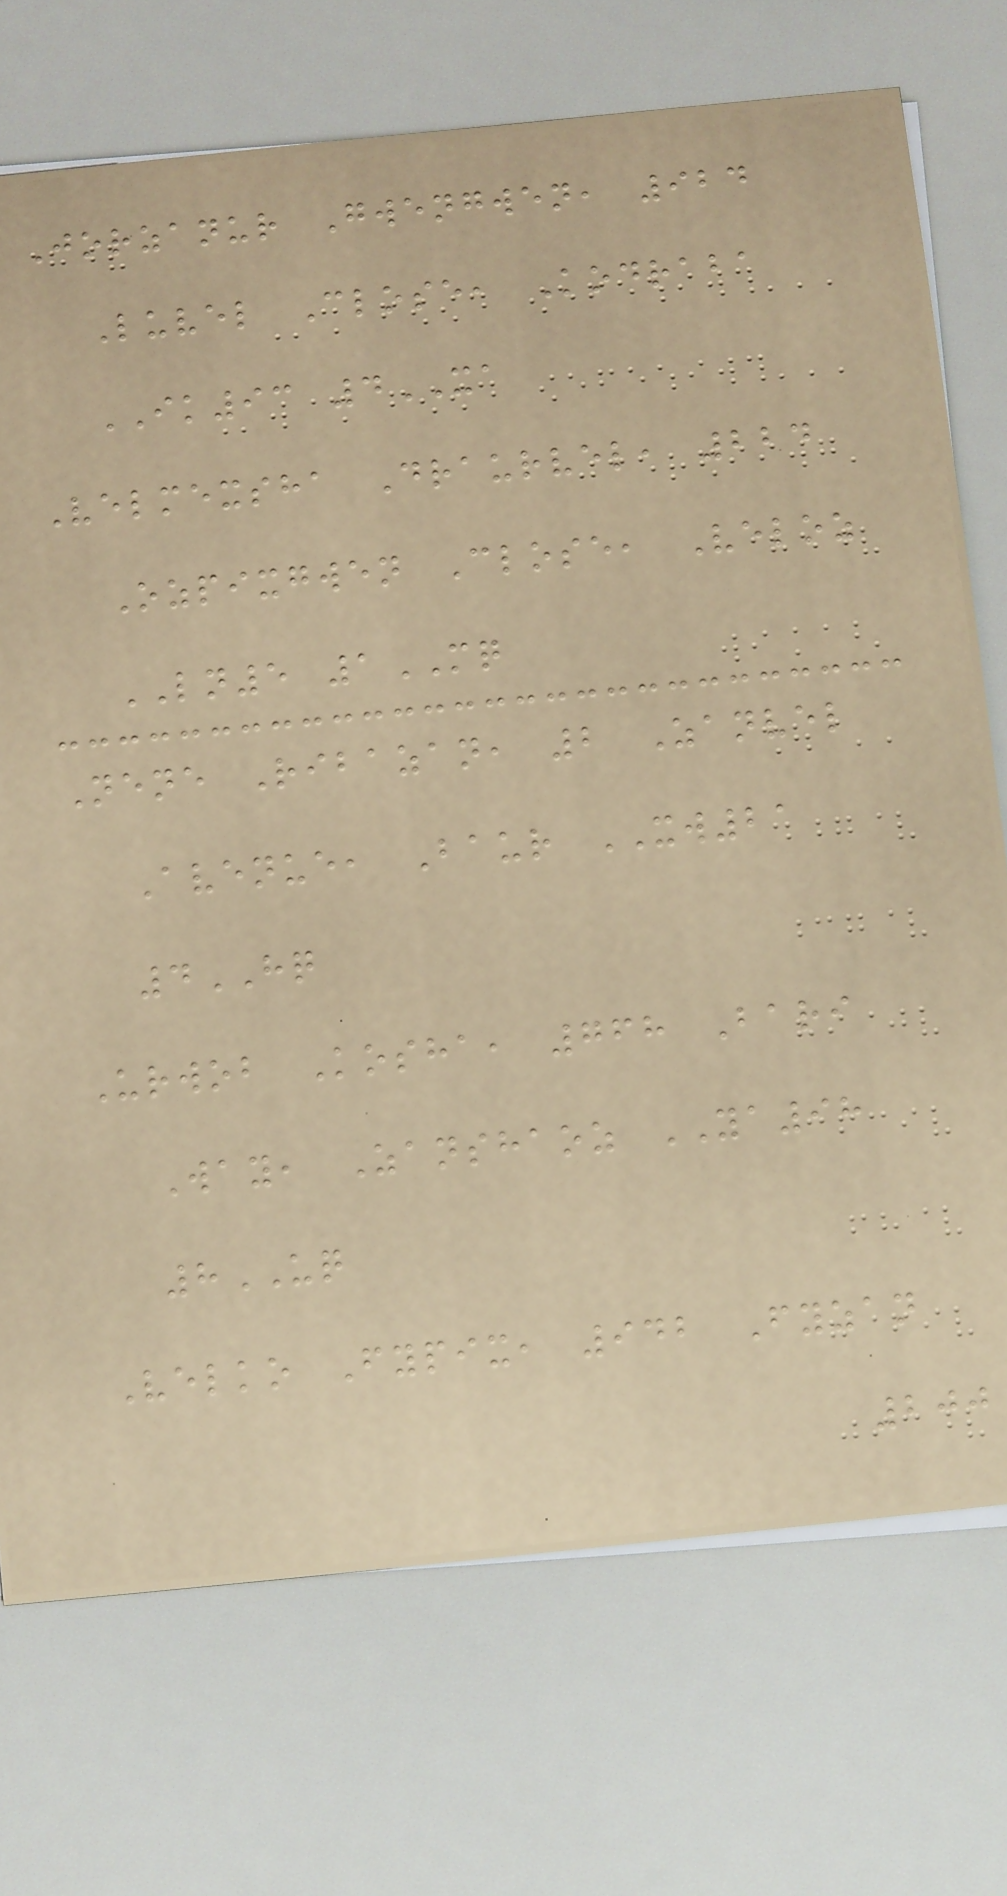Jorzanur Gwengwen, 924
Luvel Close, Kodraba
IK93 4XA
Velmexsha Draurvel, 224
Ozpixgwen Close, Veloz
LN5 1MQ
Nene Ribazan, 2 Zanvel
Avenue, Baur XW21
4HQ
Urwob Kosha, 768 Bari
Way, Zanshaoz YA98
8UQ
Velko Fypix, 942 Fyzan
200
